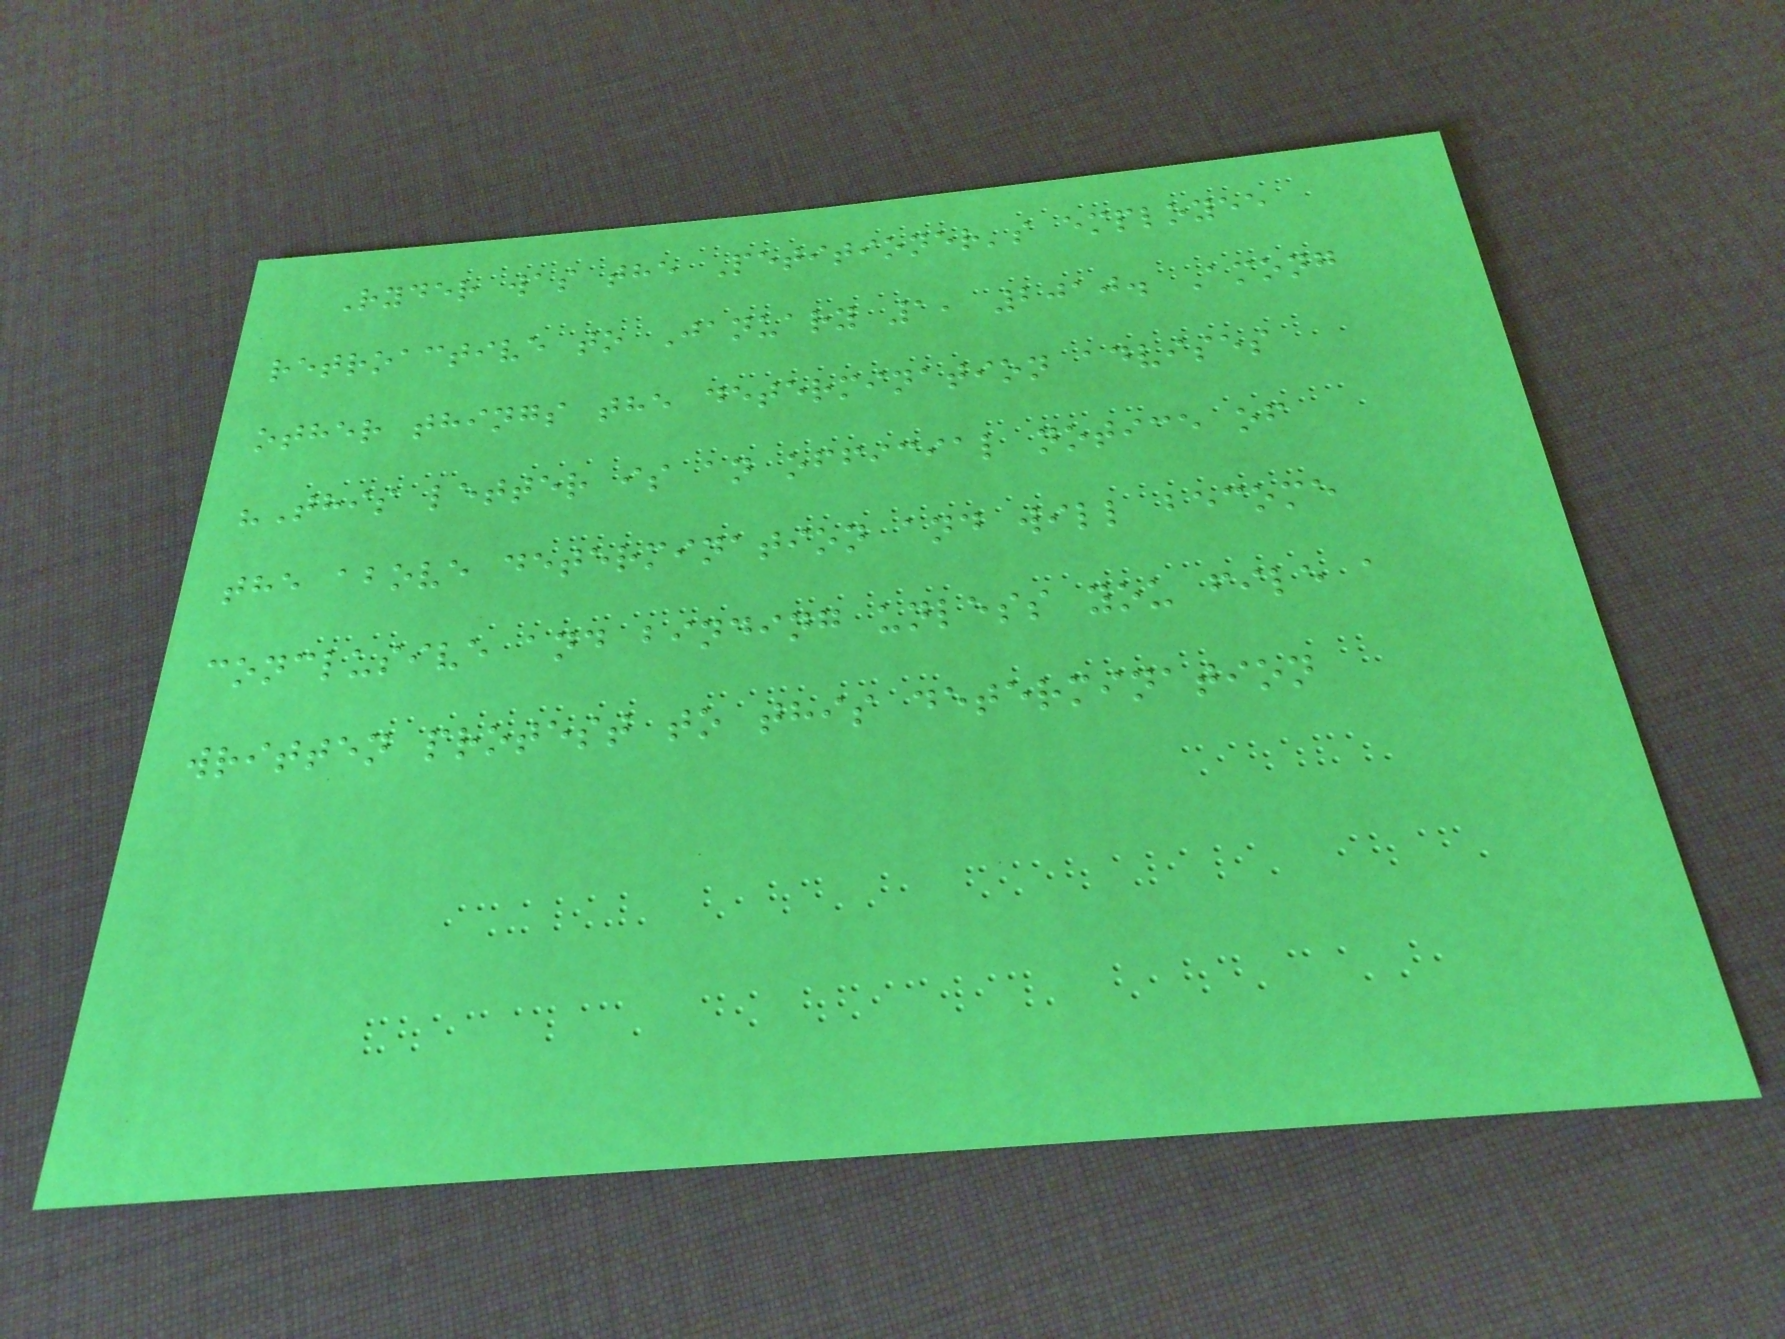Ryder was the Petitioner's employee
retroactive to January 1, 2010. Among
other things the determination advises
"This letter is an official notice of
the above determination and will become
conclusive and binding unless you file a
written protest to this determination
